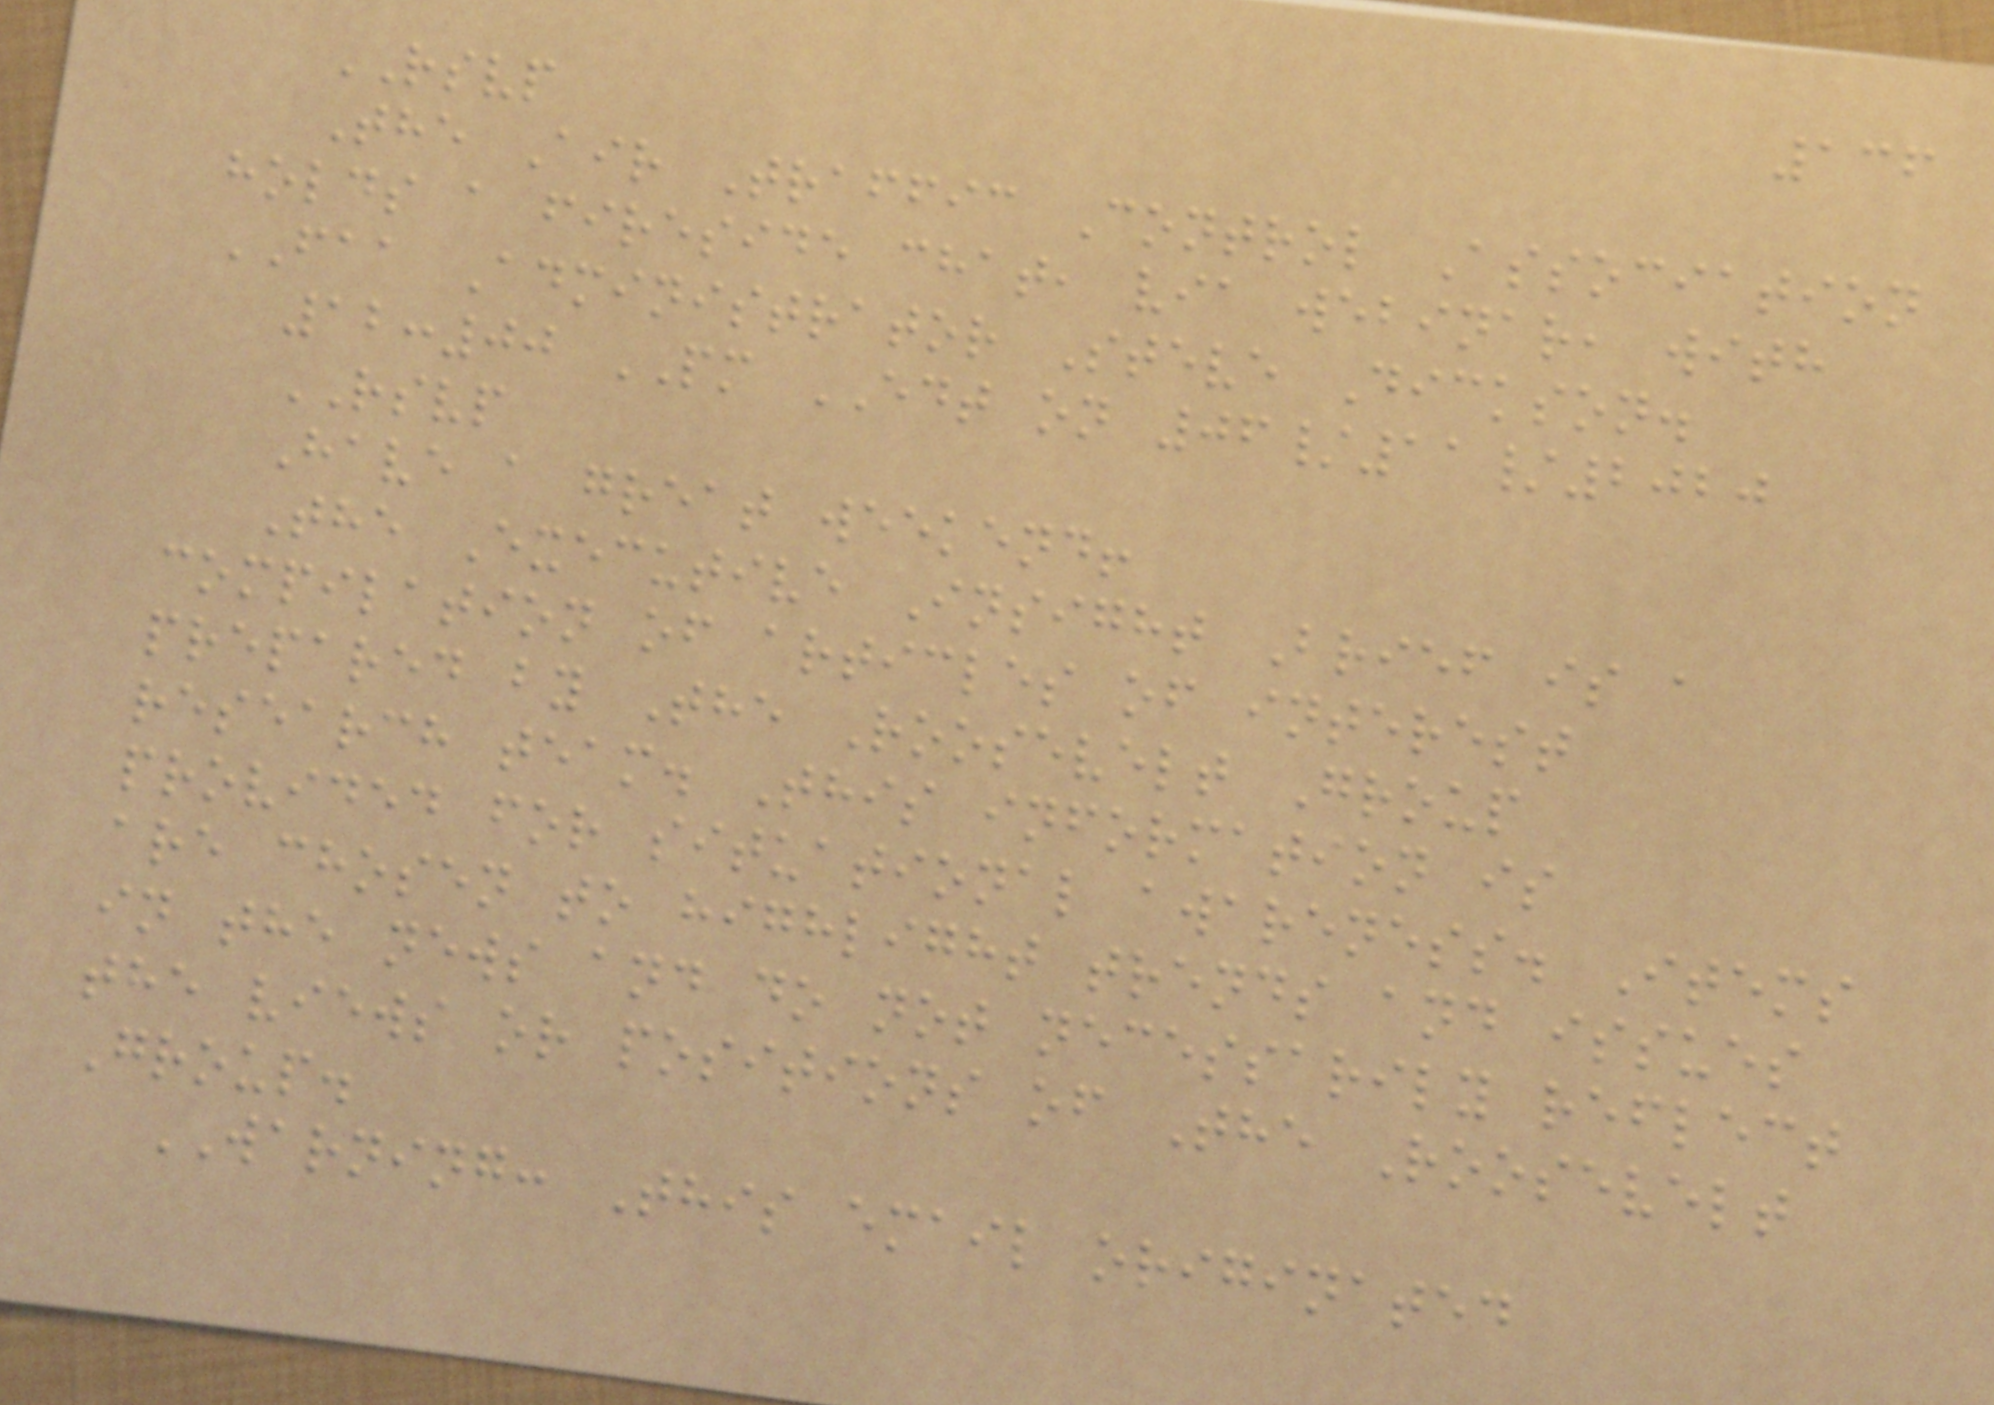136
RSVP
The Air Traffic Control Association
holds a fireside chat, via webinar, with
FAA Administrator Steve Dickson.
12:00 PM EDT on 06/11/2020
RSVP
Have a great weekend!
The Executive Insight Brief is a
compilation of articles of interest
prepared by The Roosevelt Group
research team. This information is
provided for situational awareness. Items
are chosen to highlight trends and issues
in the news and do not necessarily reflect
the views or positions of The Roosevelt
Group.
WARNING: This email originated
